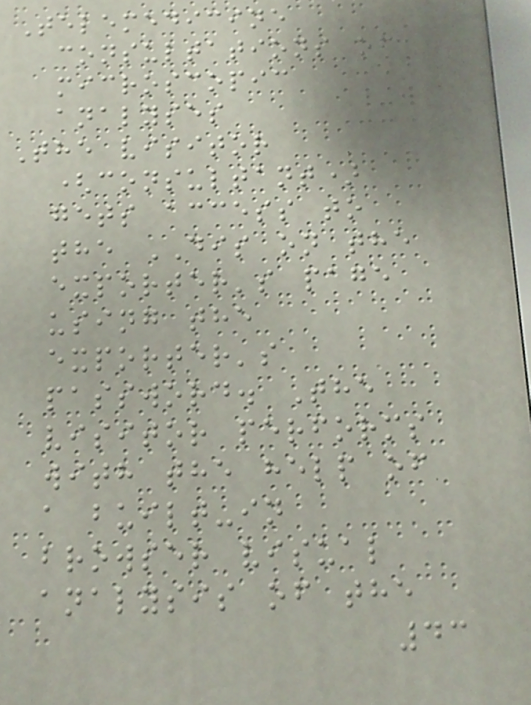Telemedicine
consultations of
microscopic
analyses
The visitor
(consultant)
gets access to
the DIS on the
exporter's page
using the
exporter's
password. The
visitor performs
with the help of
a built-in
browser visual
analysis of the
43
